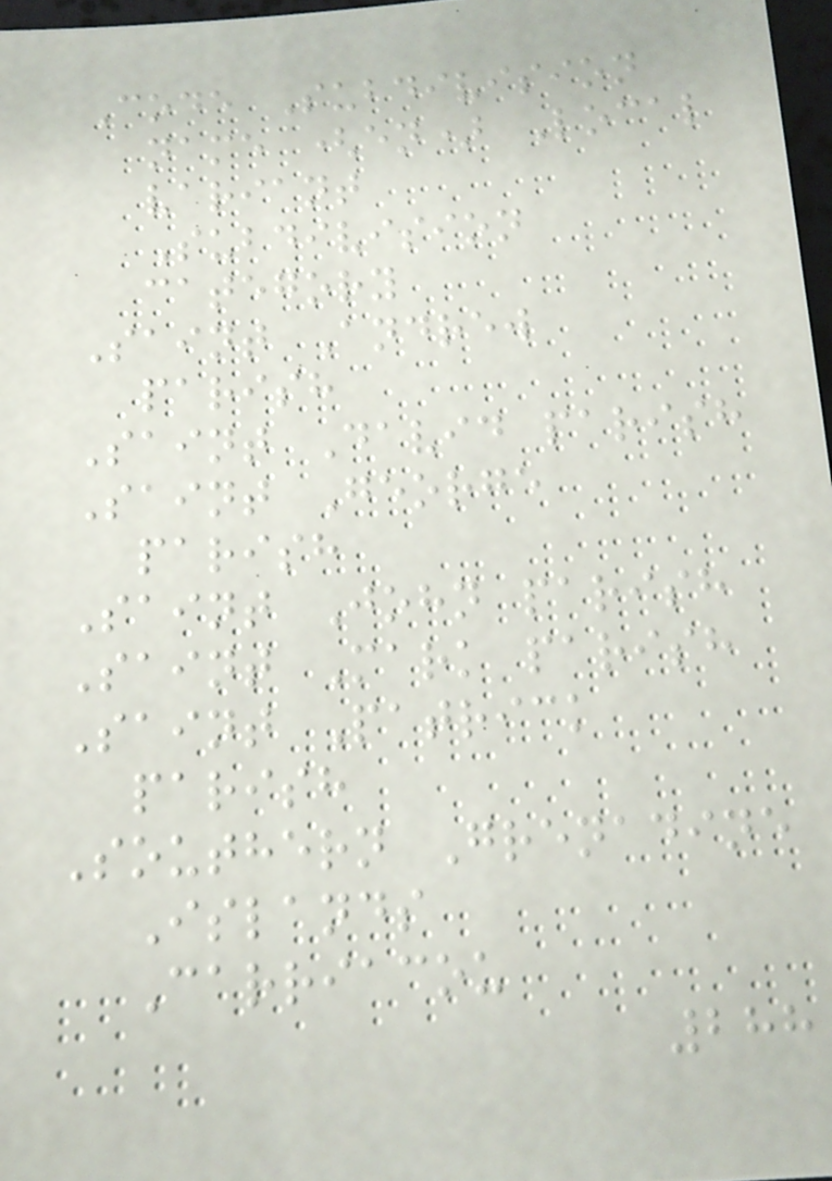Code Subdivision
name (en) Local
variant
Subdivision
category
Saint Andrew
parish
Saint David parish
Saint George
parish
Saint John parish
Saint Mark parish
Saint Patrick
parish
Southern Grenadine
Islands
Carriacou
288
